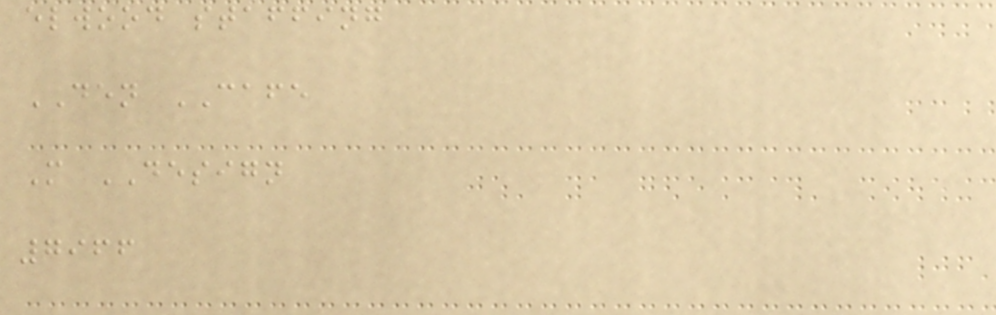elwood staffing
DEN CAFE
M DESIGN
7966
